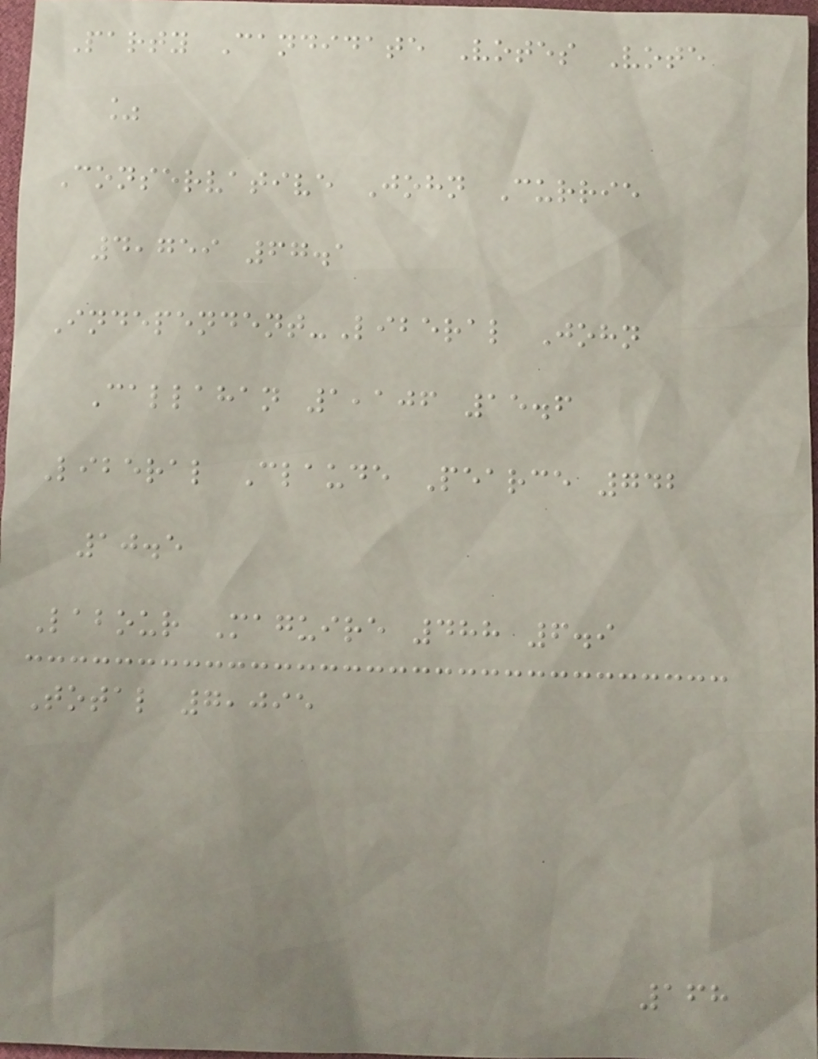Party Candidate Votes Vote
%
Conservative John Currie
4,759 67.1
Independent-Liberal John
Callahan 1,106 15.6
Liberal Claude Pearce 742
10.5
Labour Maguire 488 6.9
Total 7,095
168
